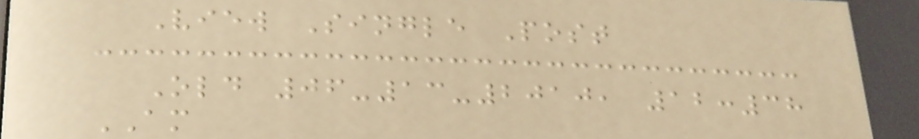View Single Post
Old 06-13-2010, 12:38
AM
